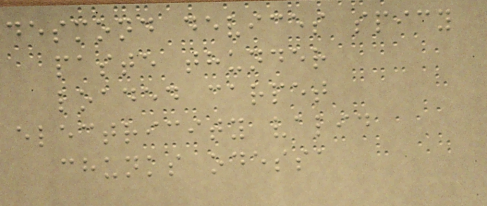desmond devices spicy
paste thunder
loaded carpet
electricity valid
chunks odessa
